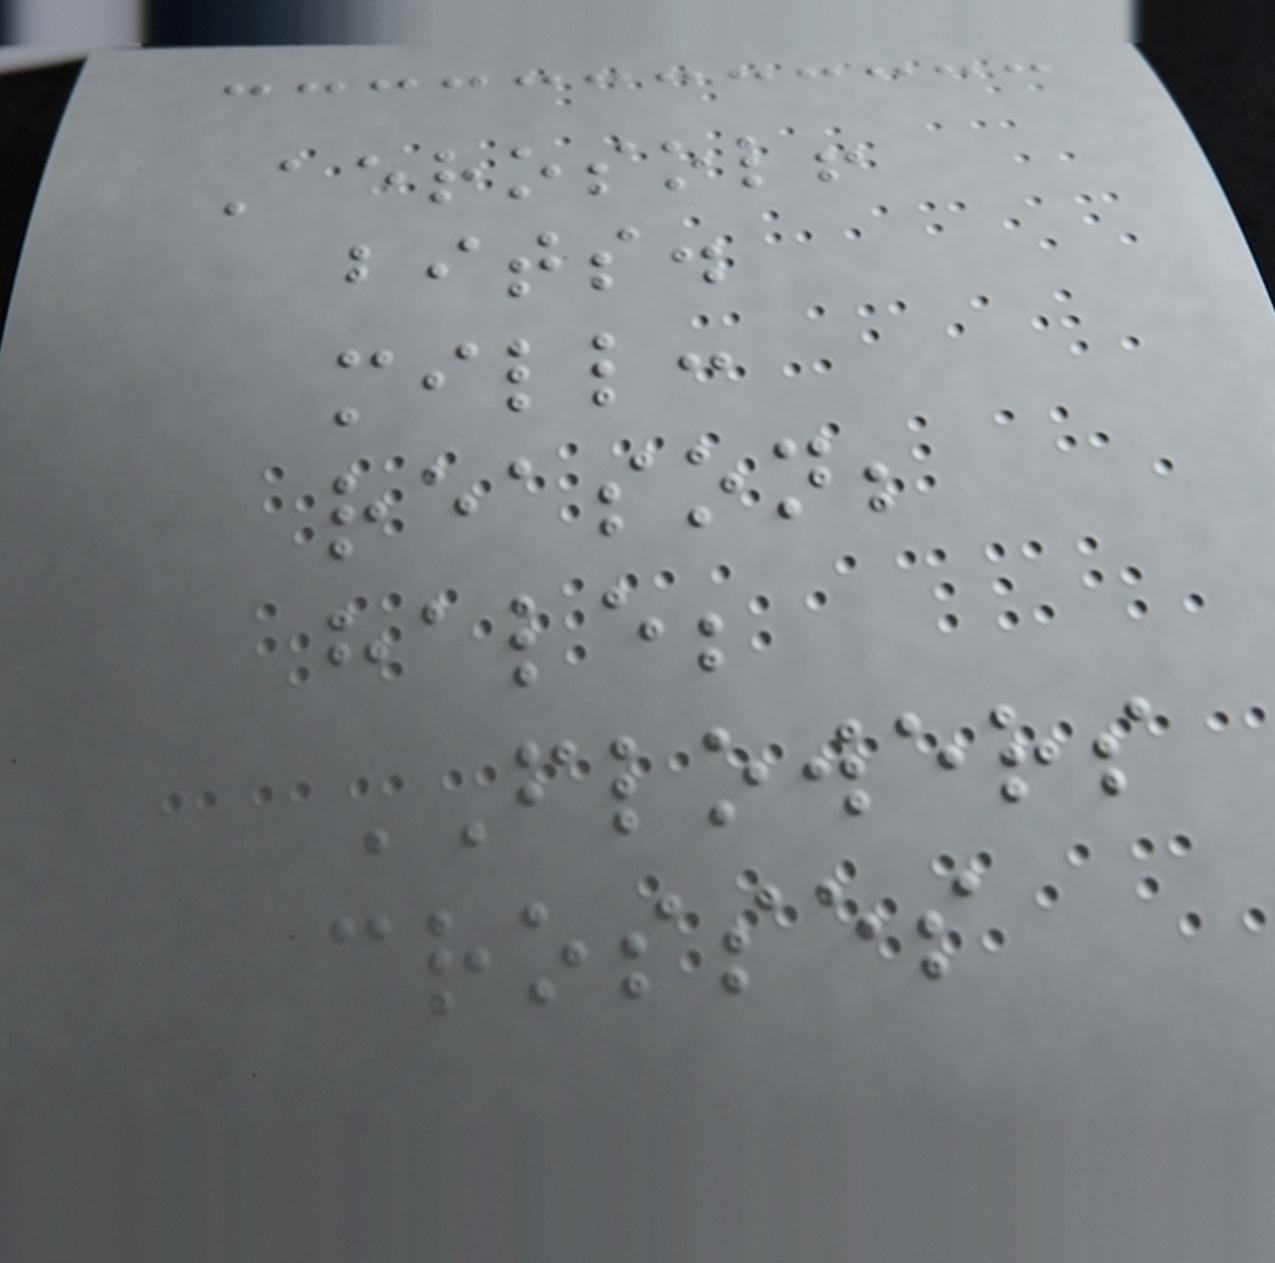Aerosol!
bits.
mill:
reason;
hale;
FLOWERS
crosses
